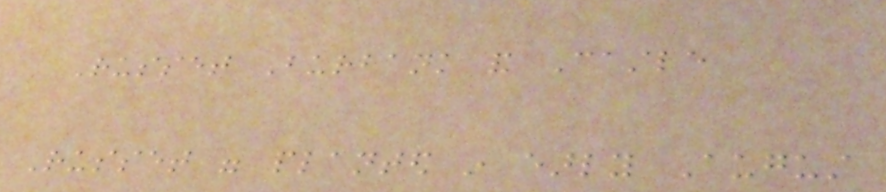Russet Burbank and Castle
Russet were planted in early August
